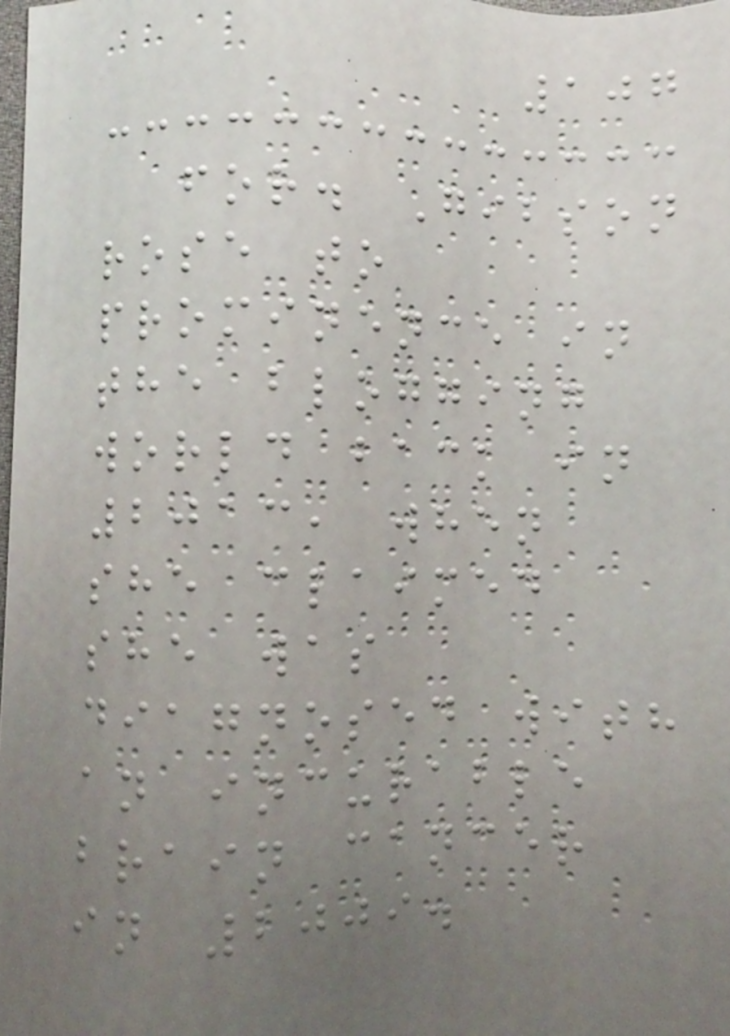107
for. Gibson
rose to
prominence in
the blogging
world back in
2013, when
she claimed
she was
diagnosed with
an incurable
brain cancer
in 2009.
